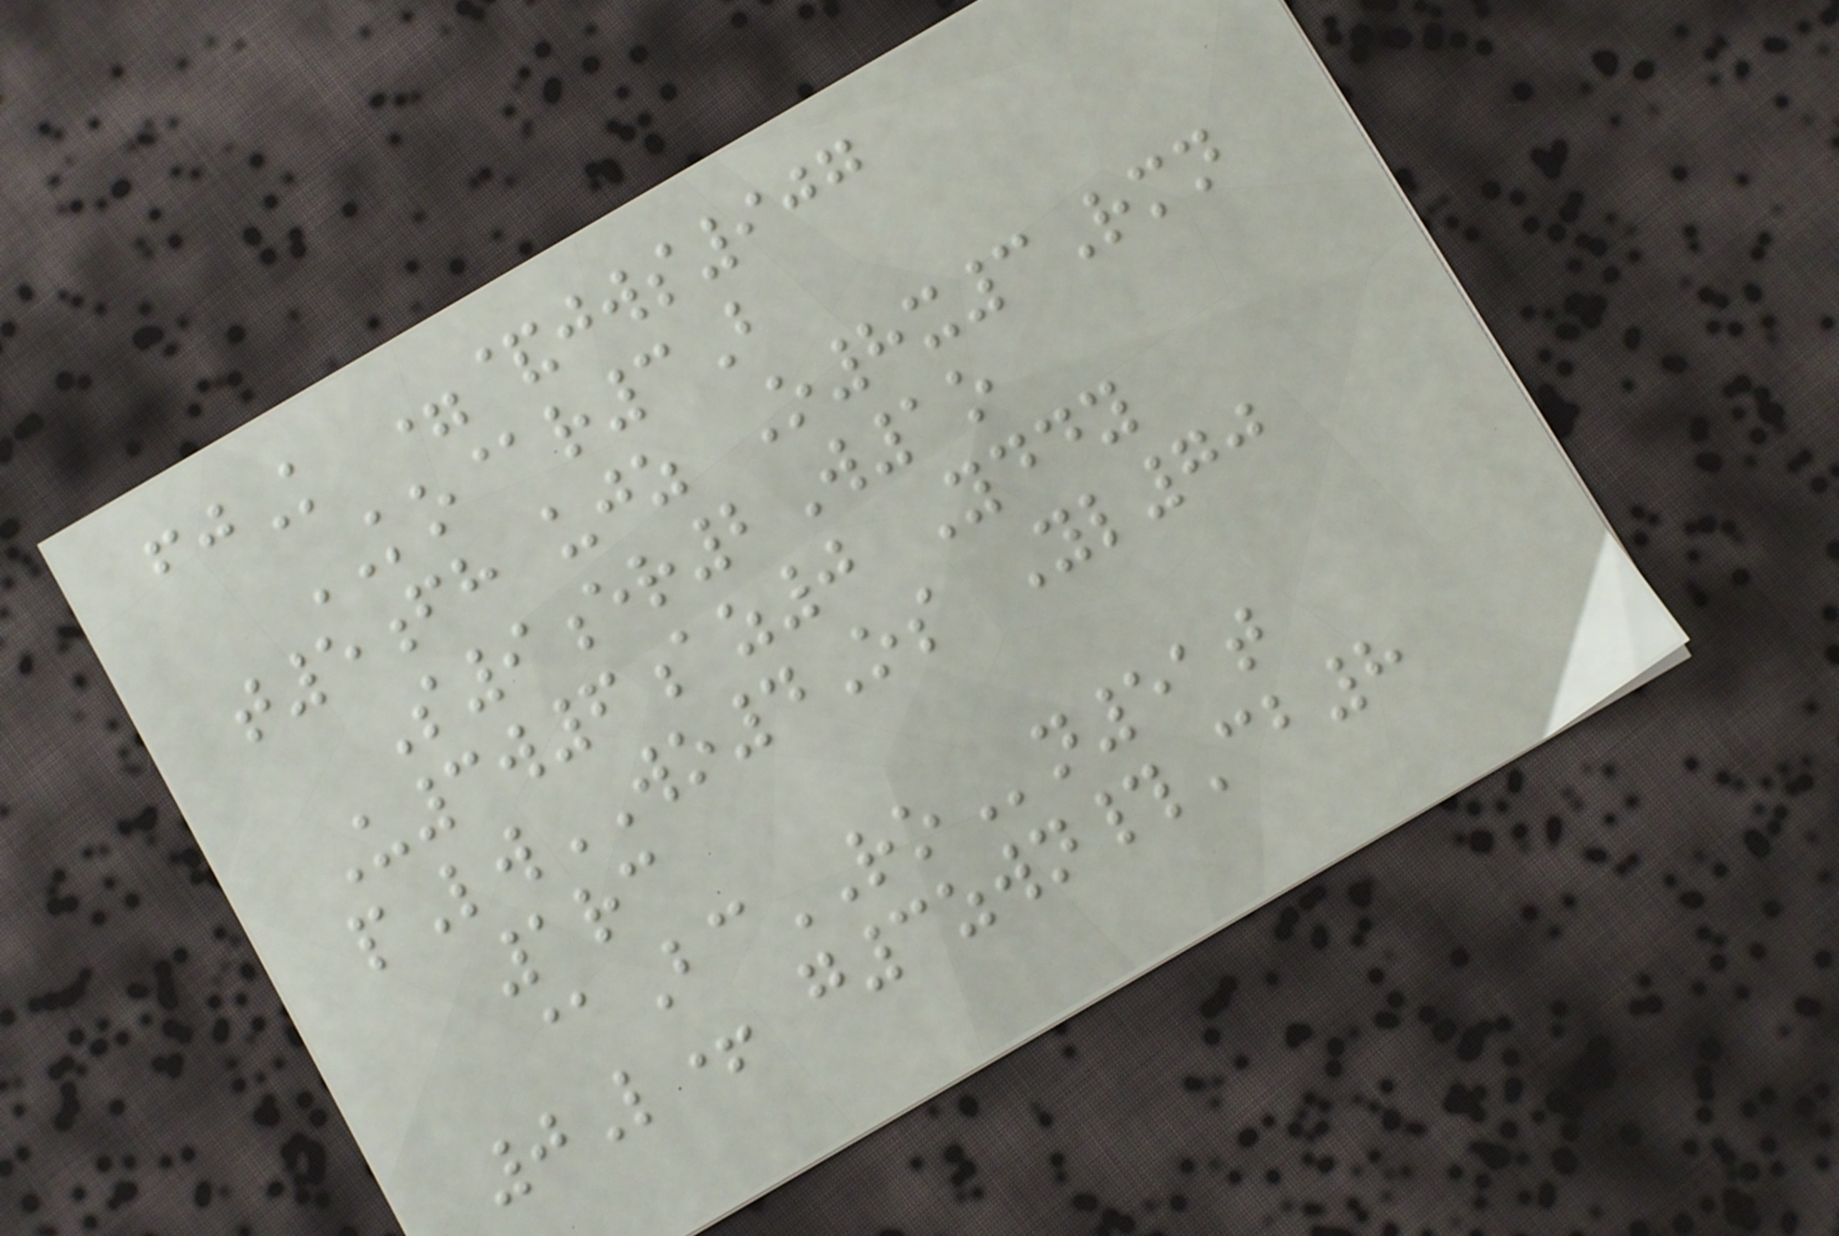fjK =&jws907
KO@r3B
t5fh ujz O8x3Rmn
S9er2W1o
U3w6az0 Yddy
pLwWO4Os Yl70
1rc
@BcROn51t
0L+ g3zwn#Cb8
